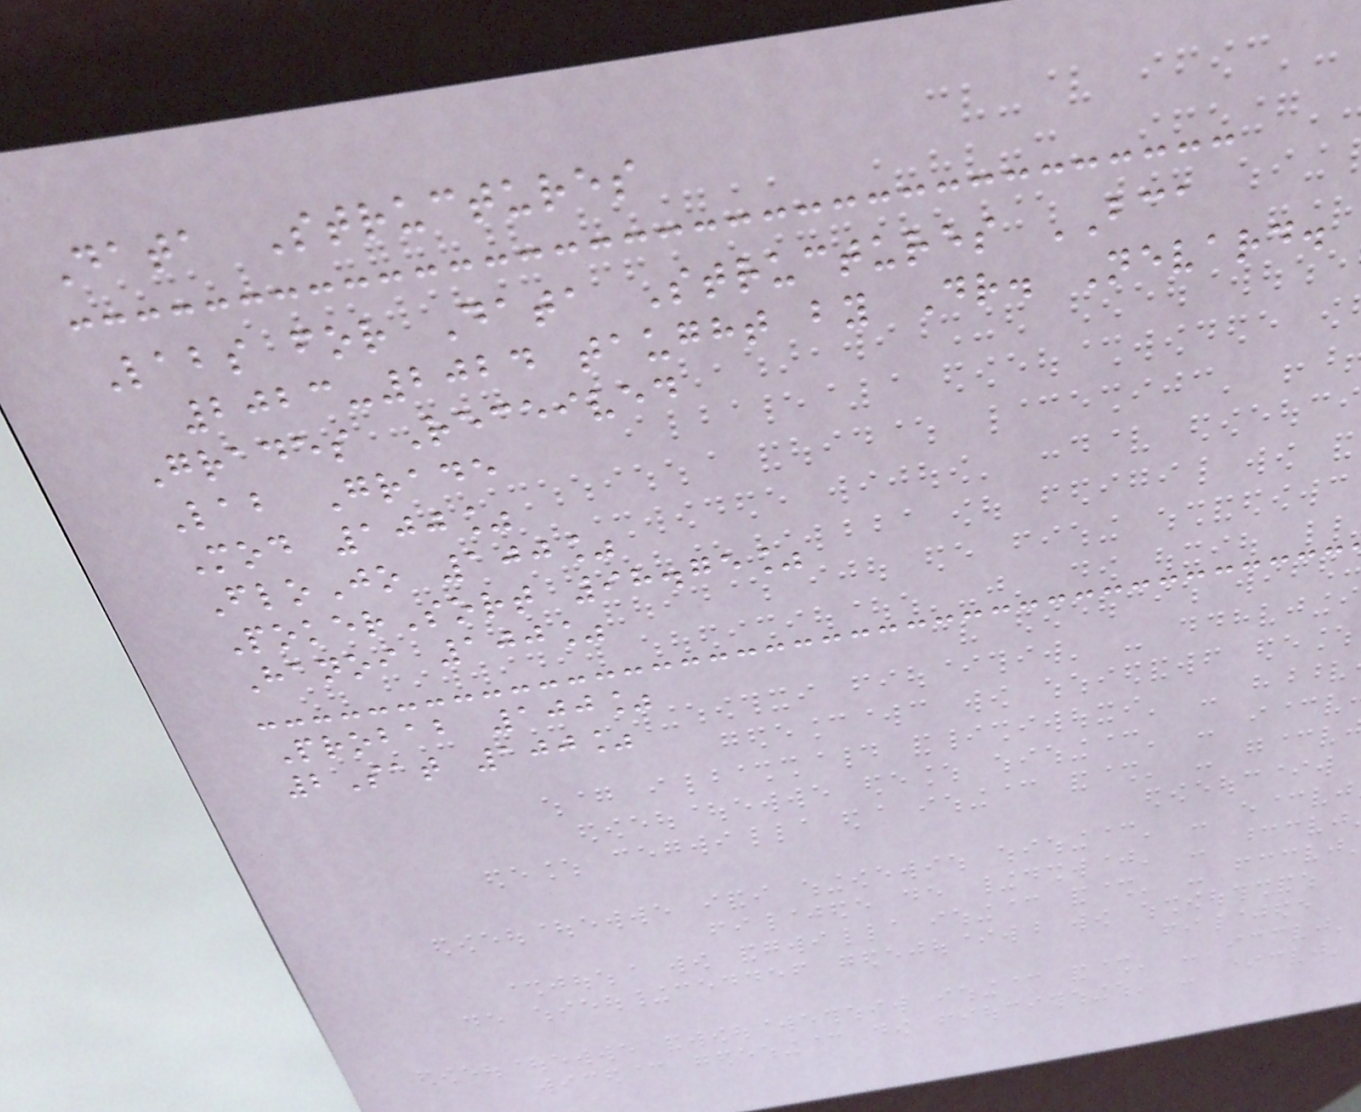Data Structures
Labs for Data Structures BCA
2023-2024 taught by Dr. Nevard.
Grades Received
Lab Grade
Mod 100%
FloJo 100%
PokerSort 98.75%
Hanoi 100%
Probab 100%
2Sat 100%
